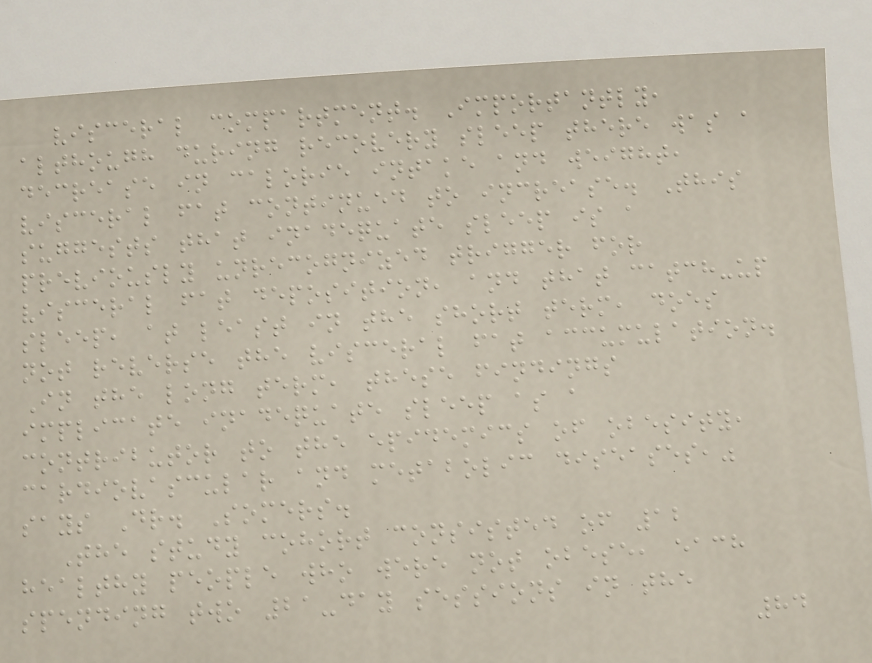visceral compartment. Importantly,
although during recovery sleep there was a
decrease in calorie intake and weight,
visceral fat continued to increase. This
suggests that inadequate sleep is a
previously unrecognized trigger for
visceral fat deposition, and that catch-up
sleep, at least in the short term, does
not reverse the visceral fat accumulation.
In the long term, these findings
implicate inadequate sleep as a
contributor to the epidemics of obesity,
cardiovascular and metabolic diseases,"
says Dr. Somers.
The study cohort consisted of 12
healthy people who were not obese, each
spending two 21-day sessions in the
84
